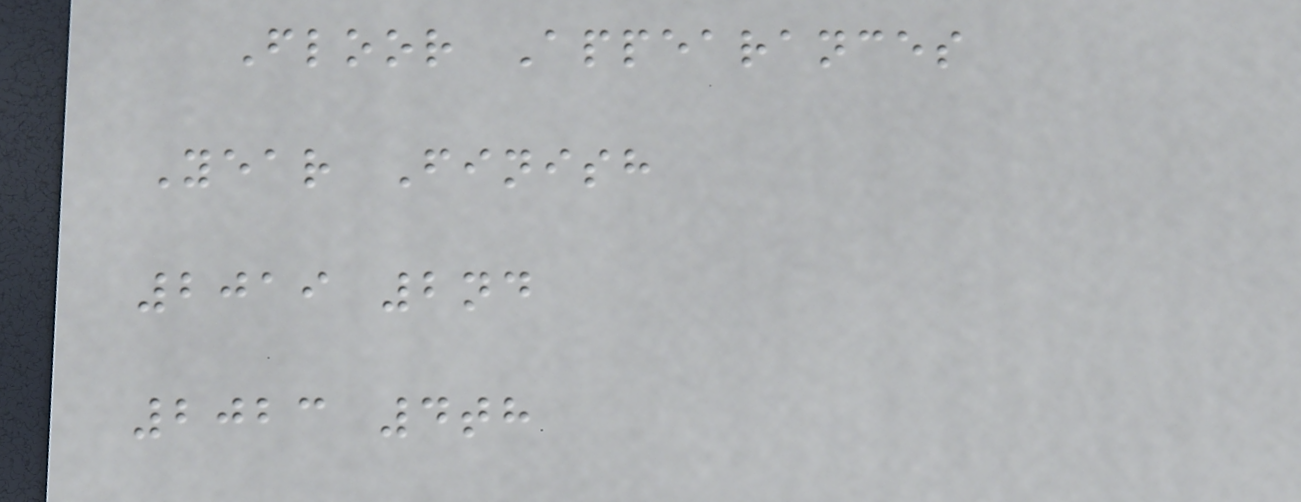Floor Appearances
Year Finish
2019 2nd
2023 4th
